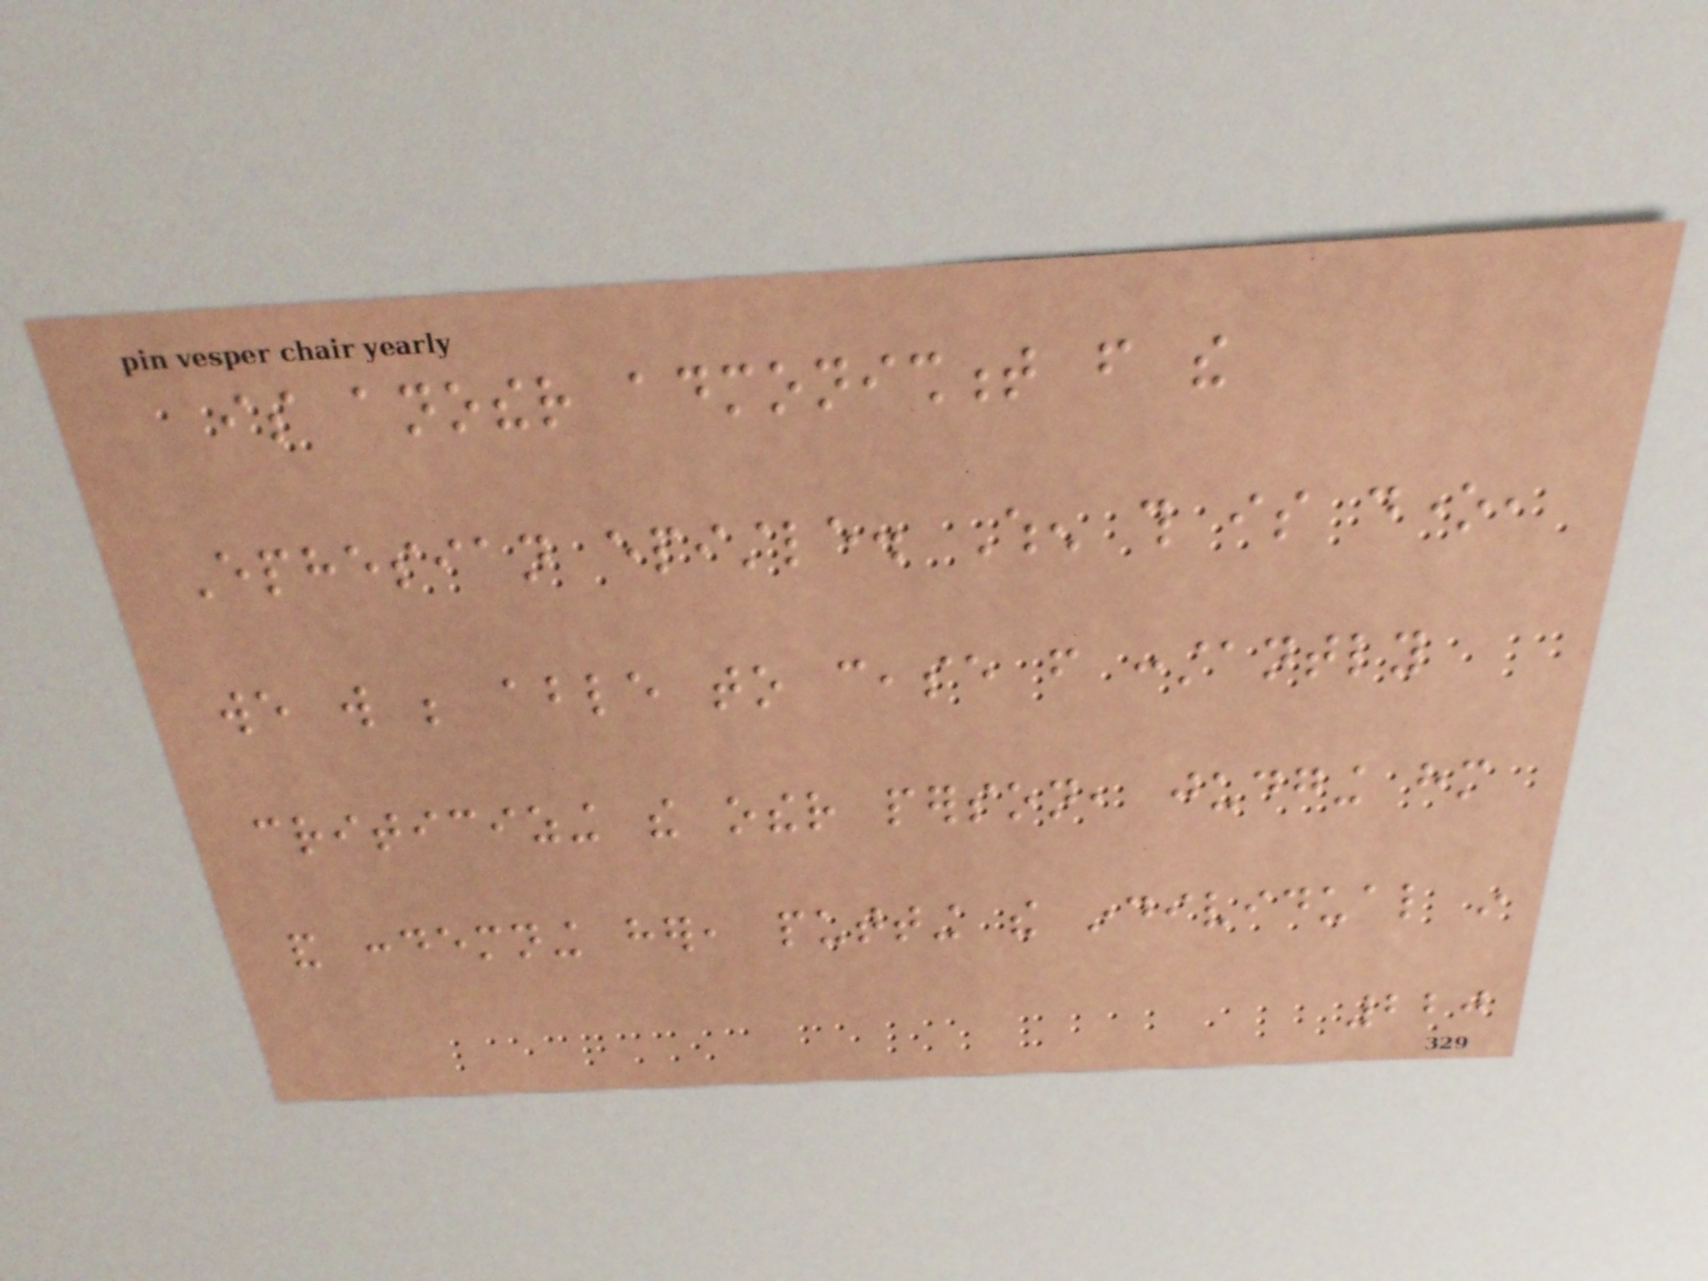is another admonishment from the
Ephesian epistle. When this is done,
we will be able to cease from constantly
criticizing the other person, judging him
and condemning her, putting the individual in
220
